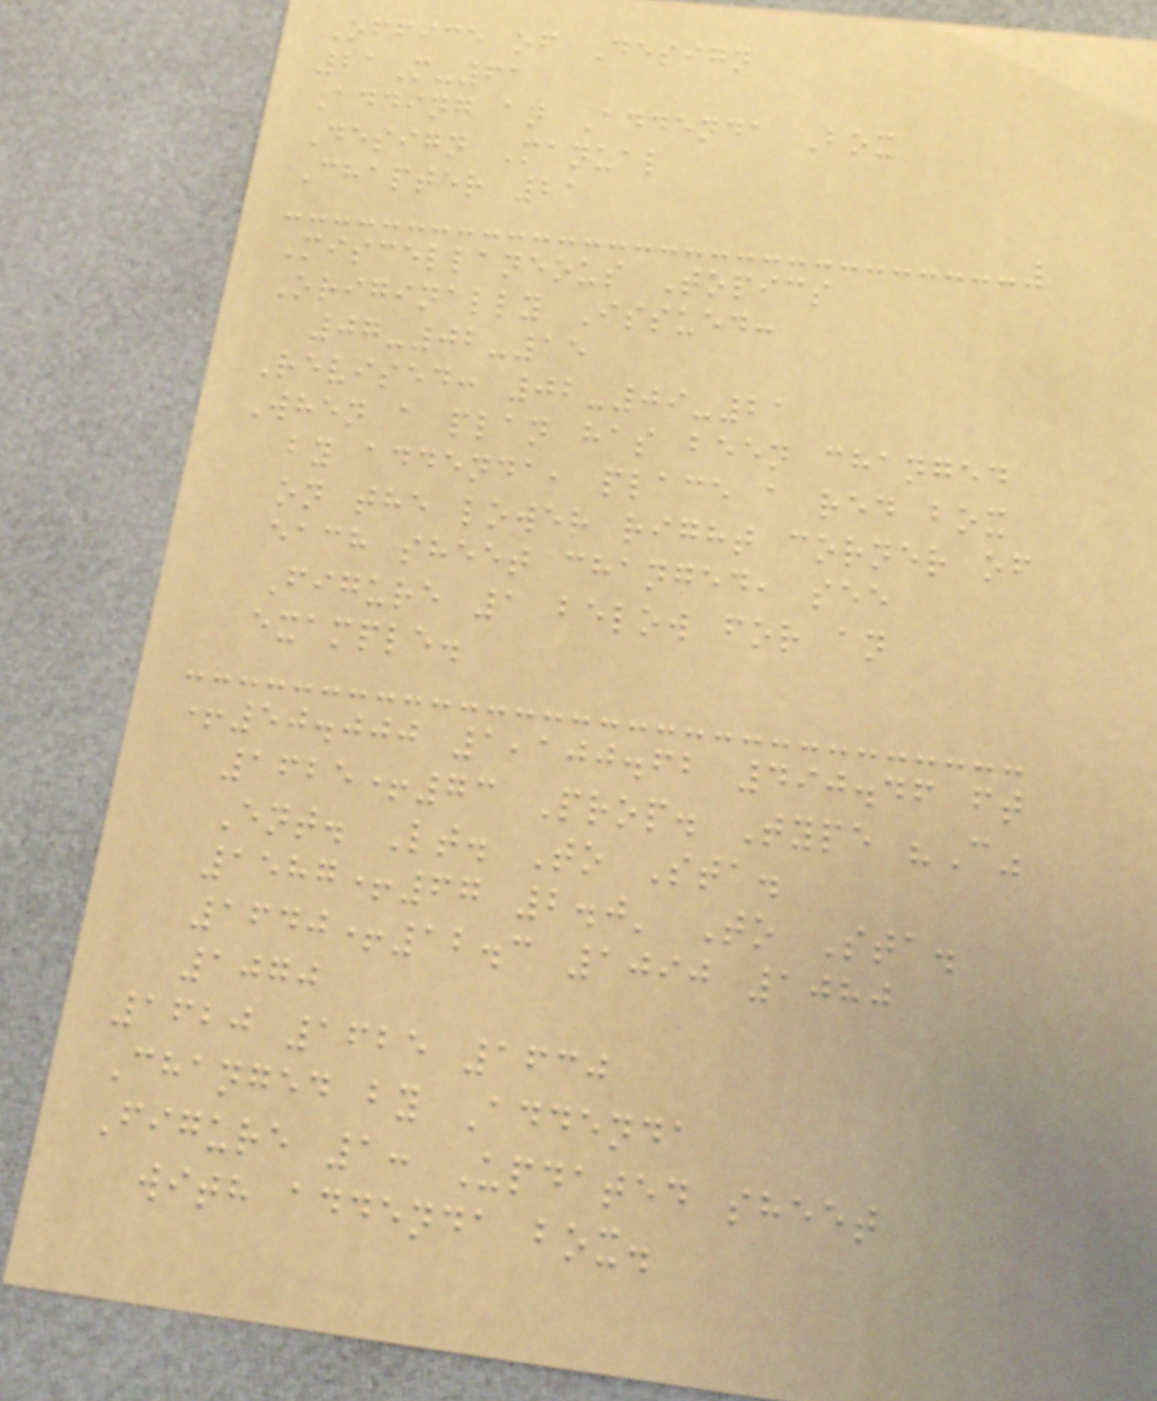Office of Design
21M-61
Adding an Addenda Box
Design Manual
Chapter 21
Miscellaneous Topics
Originally Issued:
07-02-15
Revised: 02-09-21
When a plan has been changed
by addenda, place a red box
on the lower right corner of
each sheet changed, see
Figure 1 below for an
example.
+50.000 1,100.62 490.46 ft
1625+73 Prop. Type "C"
Ent. Lt. To Sta.
1587+67 2.0' To Sta.
1640+12.3 1090 1080
1070
1620 1625 1630
Changed by Addenda
Figure 1: Updated sheet
with addenda box.
